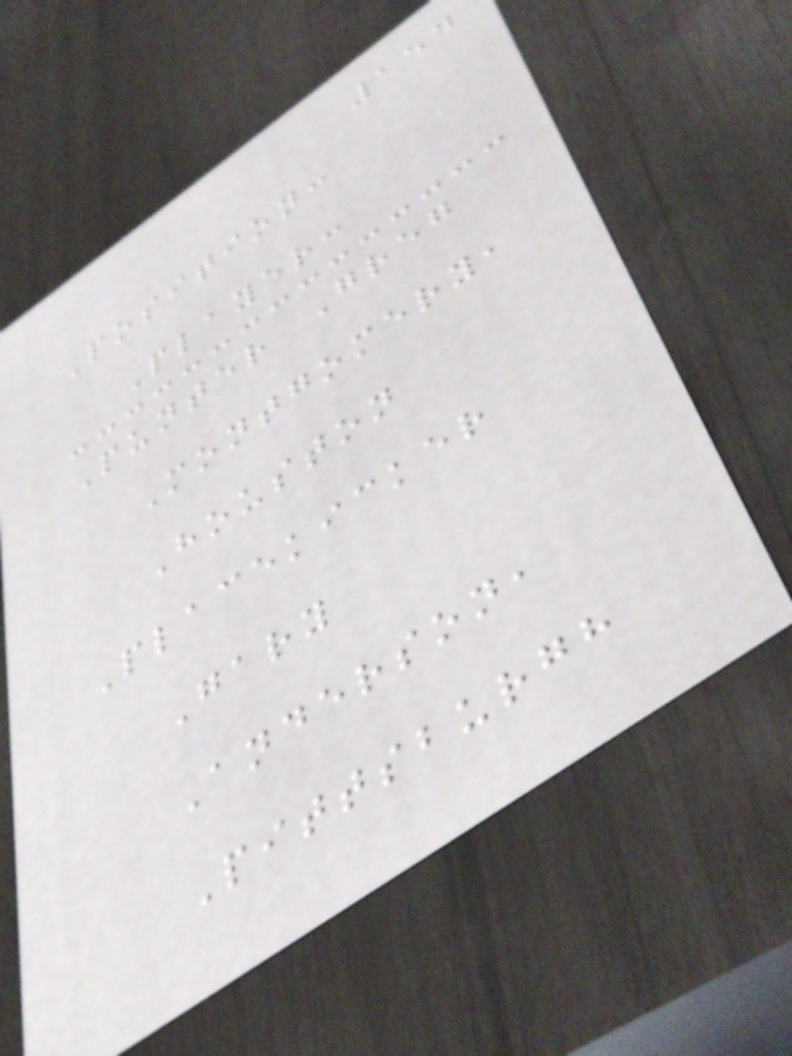154
Position:
Player:
Punter Greg
Montgomery,
Houston
Placekicker
Gary
Anderson,
Pittsburgh
